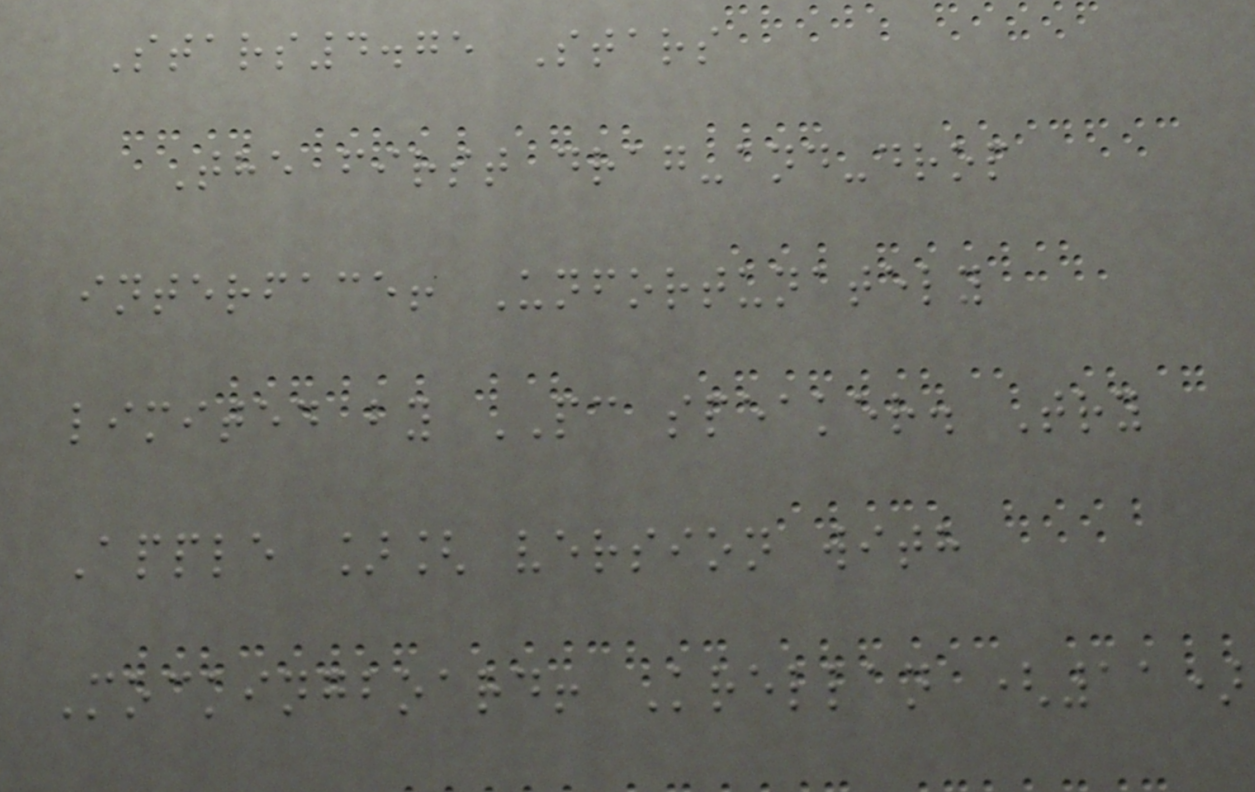Stars4.75 Stars
The first drag-and-drop
interface! Unfortunately
limited by PC speaker. Try
Apple ][ version with
Mockingboard! Krellan (11)
